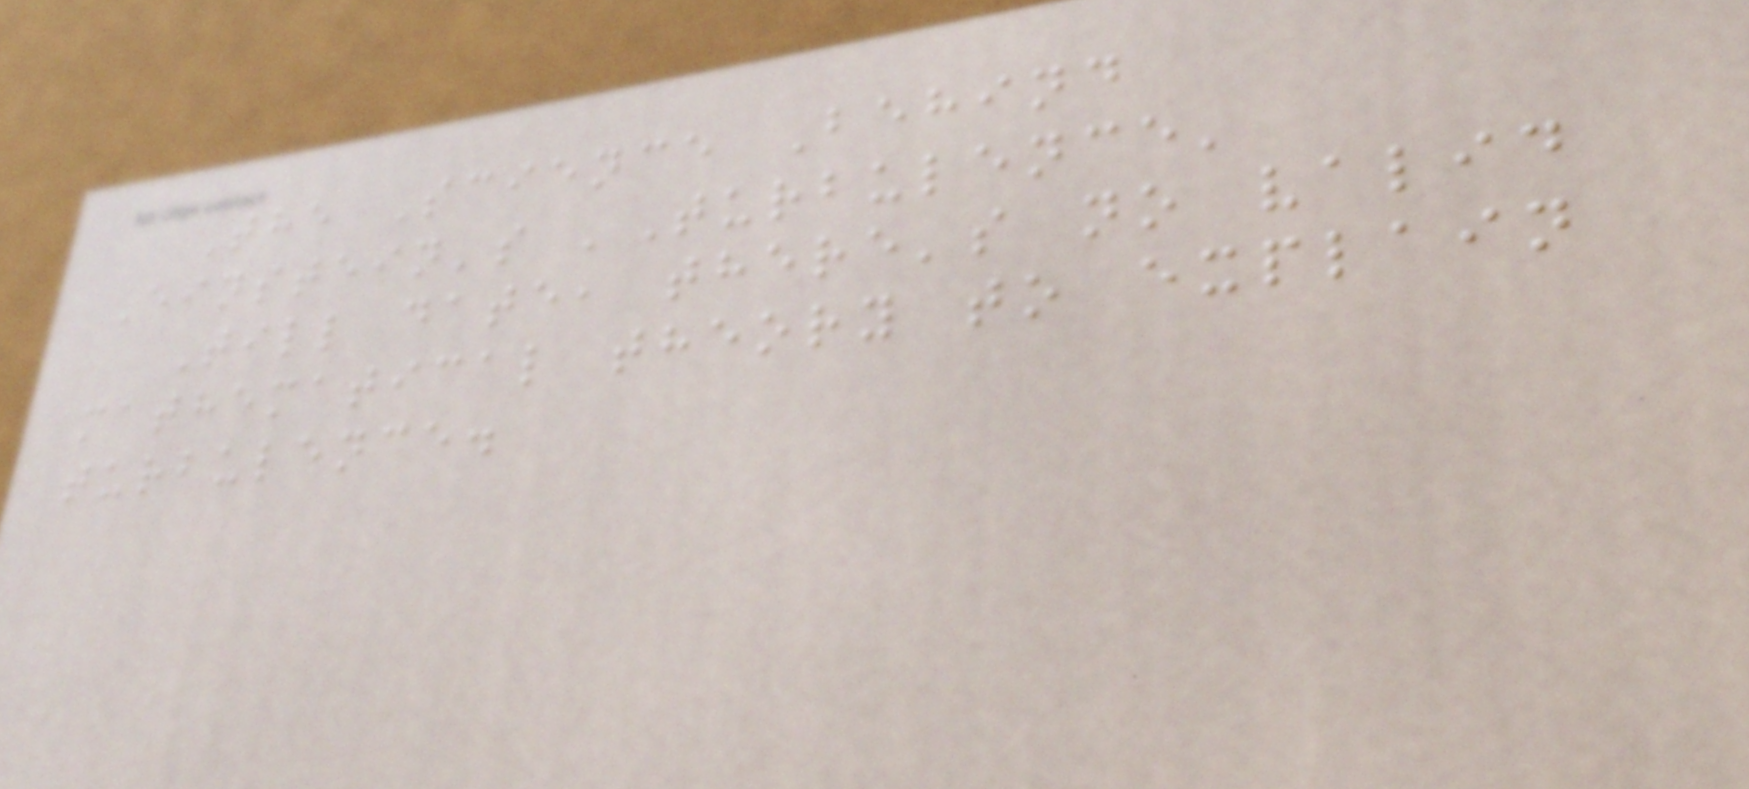The Science Behind
Einstein's 'Turbulence'
Till date, there's no valid
mathematical theory to explain
turbulence.
